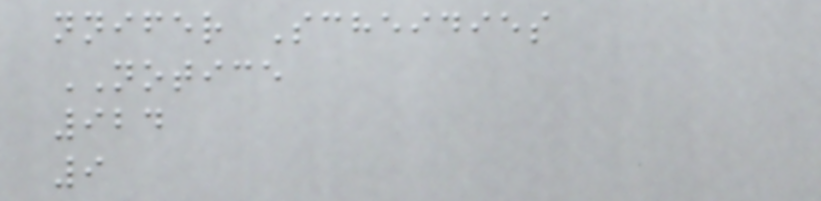nnifer Scheidies
NOTICE
924
9
